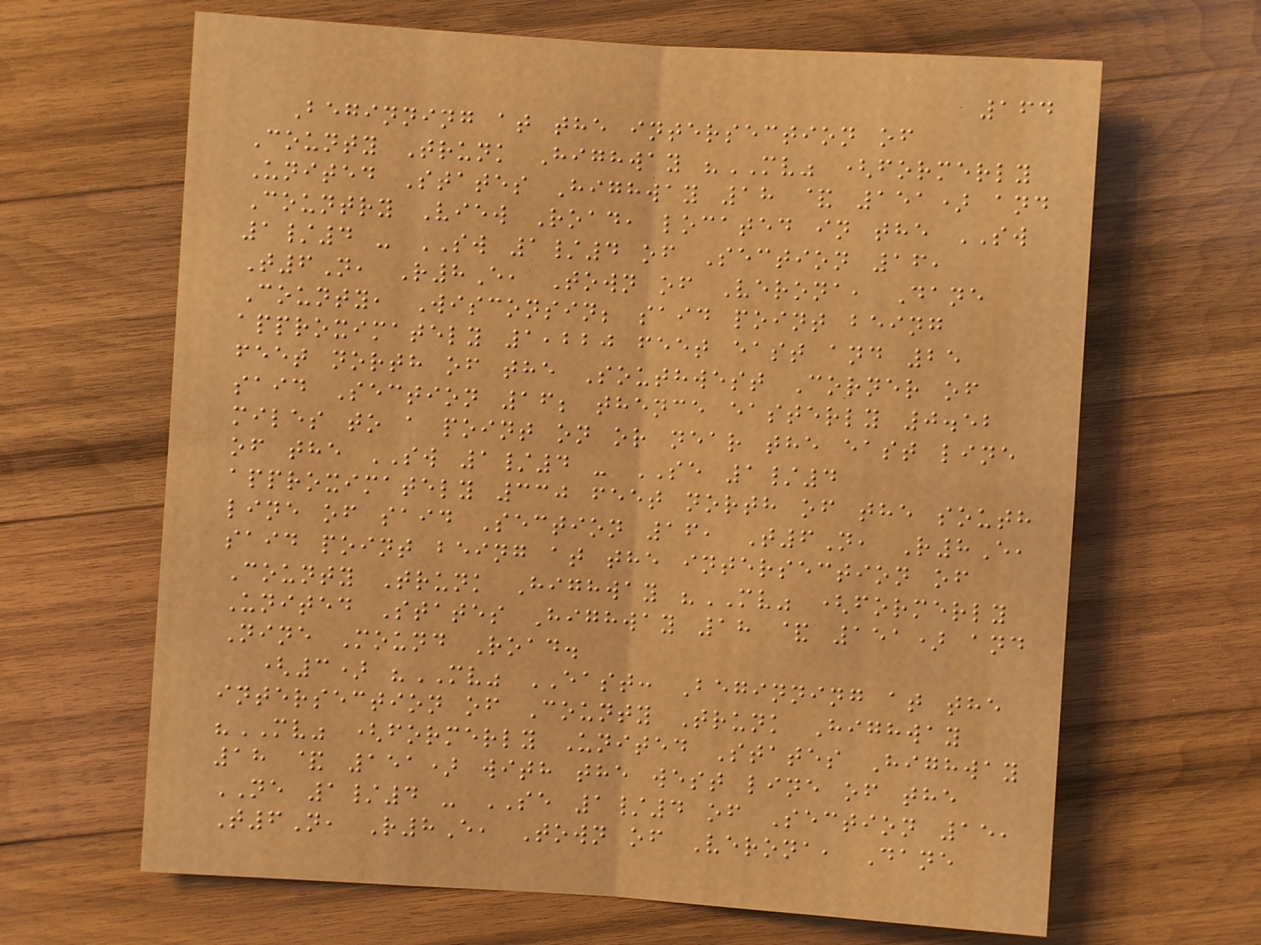164
Beginning at the intersection of
County Trunk Highway "MV" (formerly
United States Highway 18 & 151) and
Country View Road, located in the SW
1/4 - SW 1/4 of Section 16,
T6N, R8E, Town of Verona, Dane
County, Wisconsin; said point being
approximately 1,220 feet east and 25
feet north of the Southwest Corner of
said Section 16; thence easterly 0.52
miles to a point on or near the east line
of the SW 1/4 - SE 1/4
approximately 330 feet north of the south
line of said Section 16, T6N, R8E,
said point being at the intersection of
County Trunk Highway "MV" (formerly
United States Highway 18 & 151) and
Nine Mound Road.
(3) "MV" EAST: Beginning at the
intersection of County Trunk Highway
"MV" (formerly United States Highway
18 & 151) with the west line of the
NE 1/4 - SE 1/4 of Section 15,
T6N, R8E, Town of Verona, Dane
